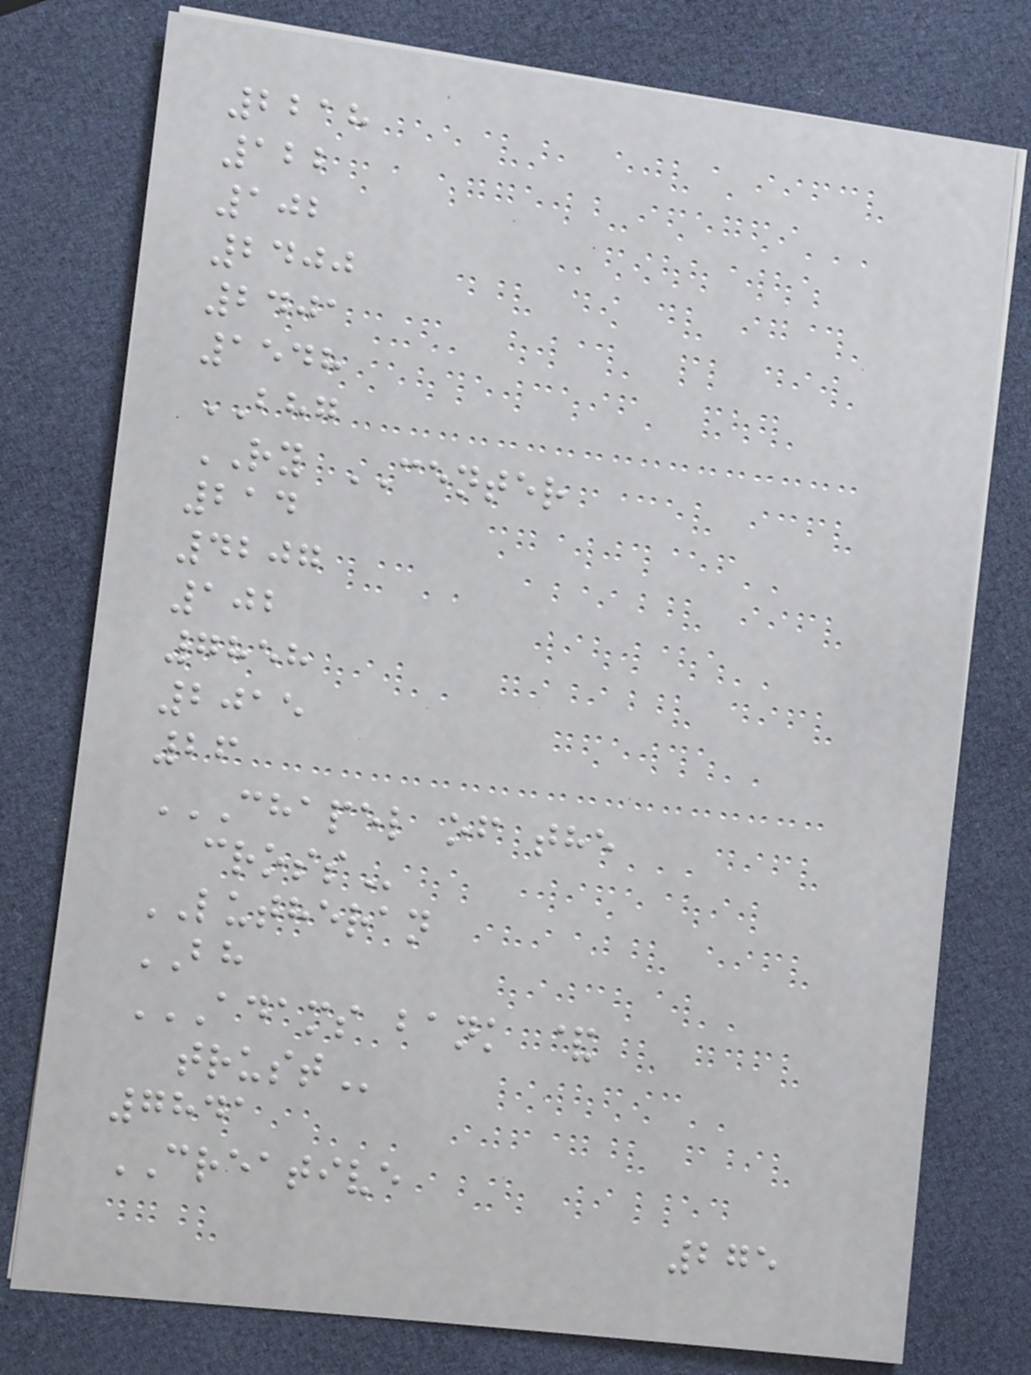2218
122
102
2400
2401
1548
BHG
RY CENTER
214
4207
102
7858
2015
26
CHAPEL OF THE
CROSS
LUTHERAN
BH
ADAMS BANK &
TRUST
7841
CREATIVE
275
